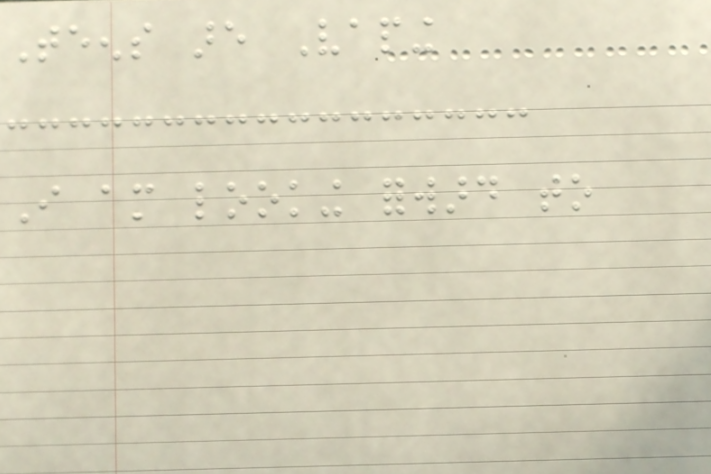Teens are Vaping
I am looking forward to
